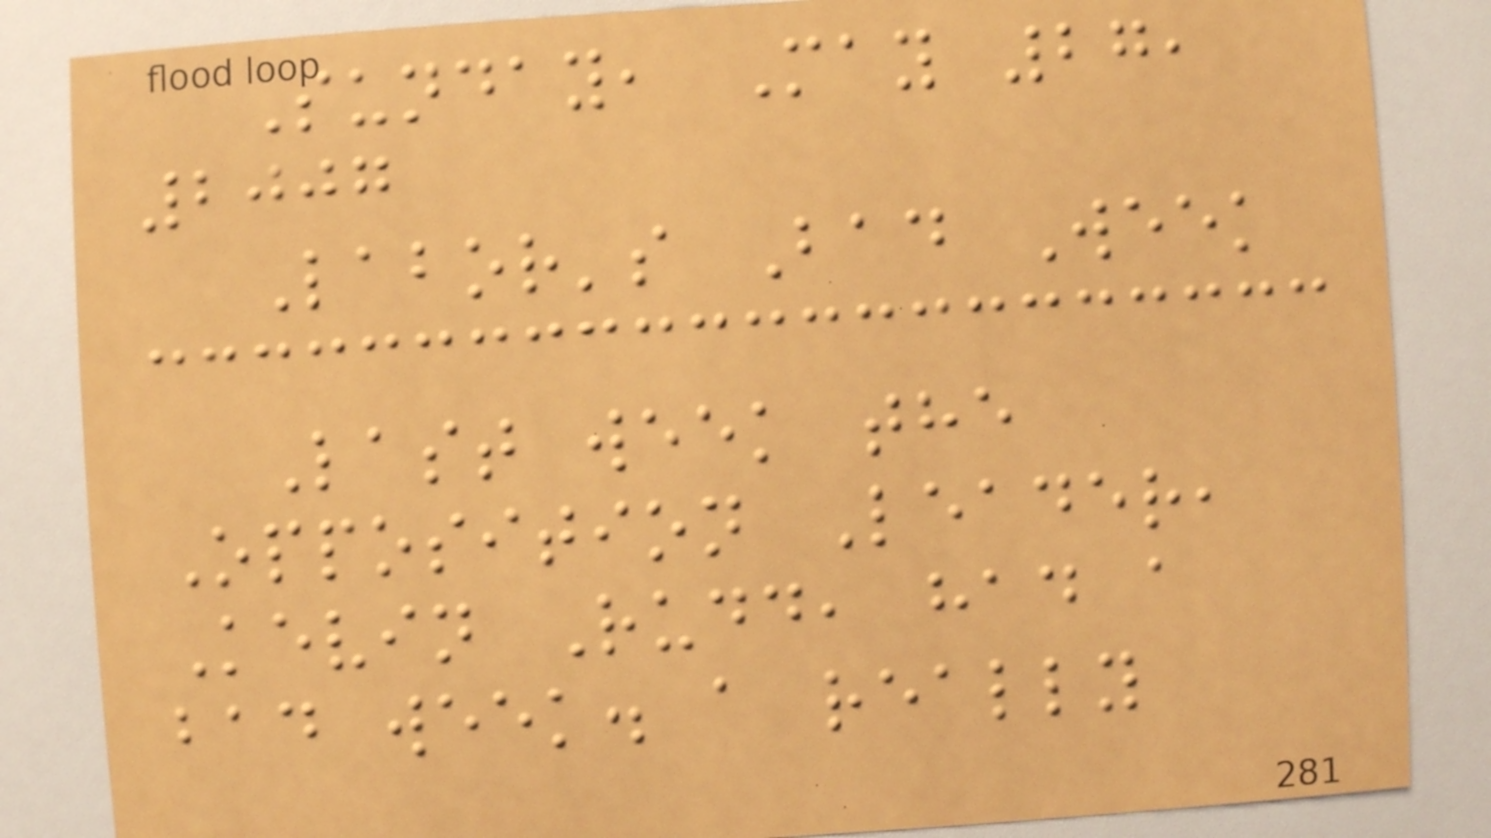Sunday, May 27,
2007
Labor's Bad Week
Last week the
Opposition Leader,
Kevin Rudd, had a
bad week. a really
